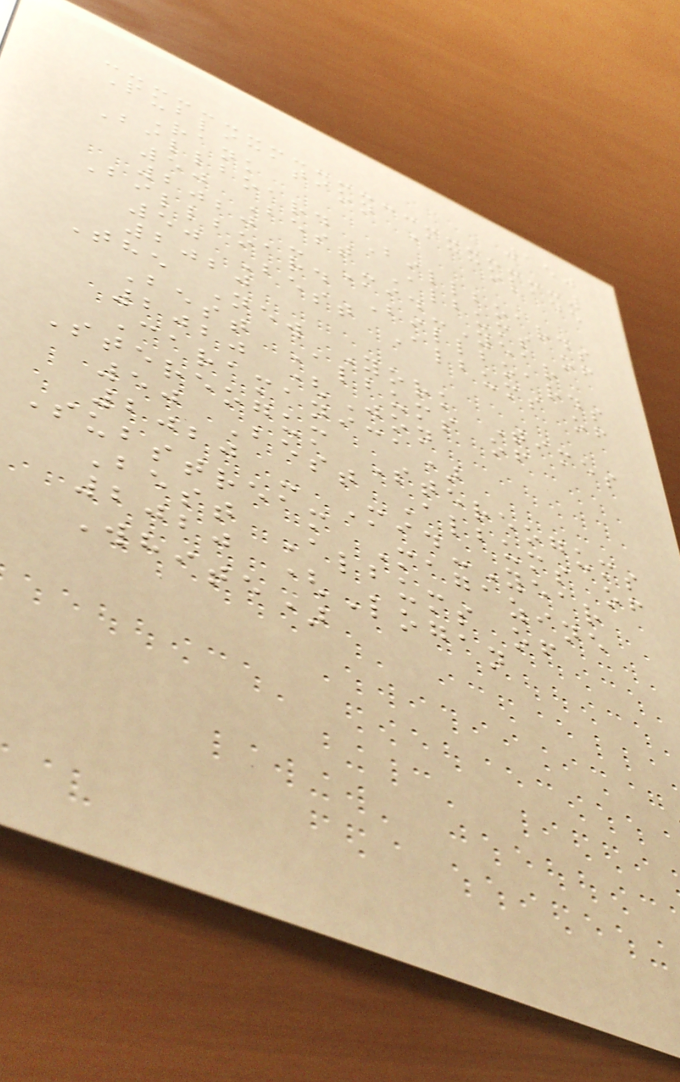150
Publication Accolade
Rank
Billboard Billboards
50 Best Albums of
2020 - Mid-Year
Billboard Billboards
50 Best Albums of
2020
The New York Times
Best Albums of
2020 (Jon
Caramanica)
Stereogum Stereogums
50 Best Albums of
2020 - Mid-Year
Substream Magazine
Best Albums of
2020 (Logan
White)
